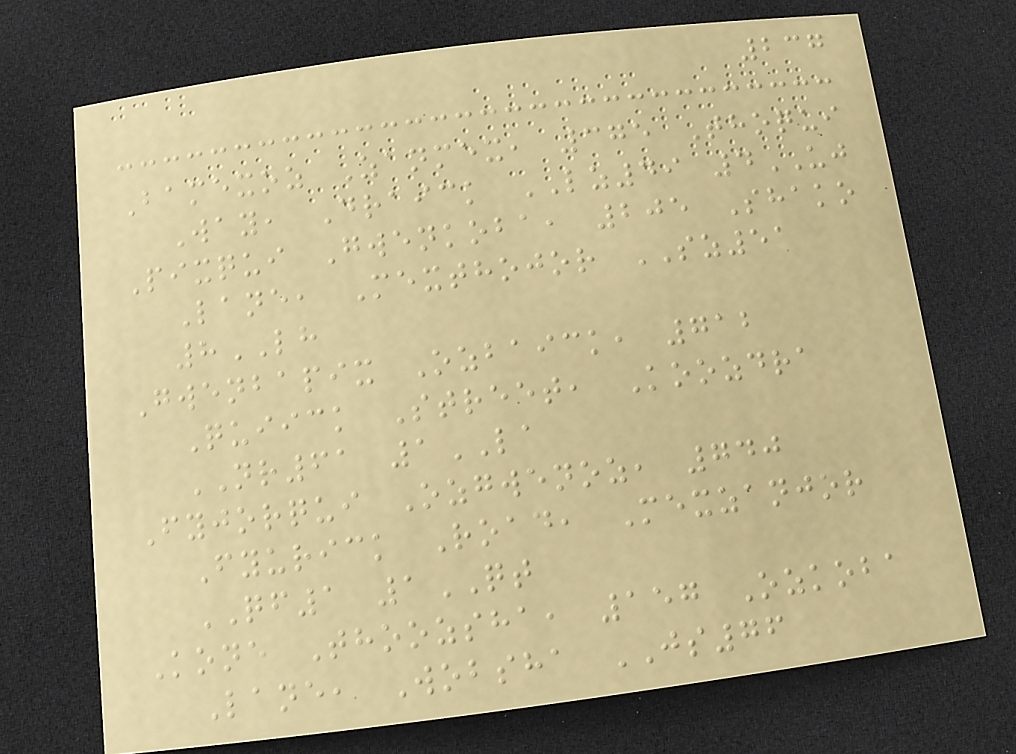237
Bamexoz Zanmex, 375 Thoqui
Way, Draick LZ49 4UJ
Pixqui Gwenkoba, 205 Shako
Lane, Mexthojor SZ51
8LH
Gwenbapix Ozbaick, 712
Quiick Street, Koozdra
NR61 1LA
Fyjorqui Ozgwenoz, 740
Fyurick Road, Mexzanjor
QF1 1QT
Kone Thoozsha, 157 Ozkoba
Lane, Wobsha JS76
